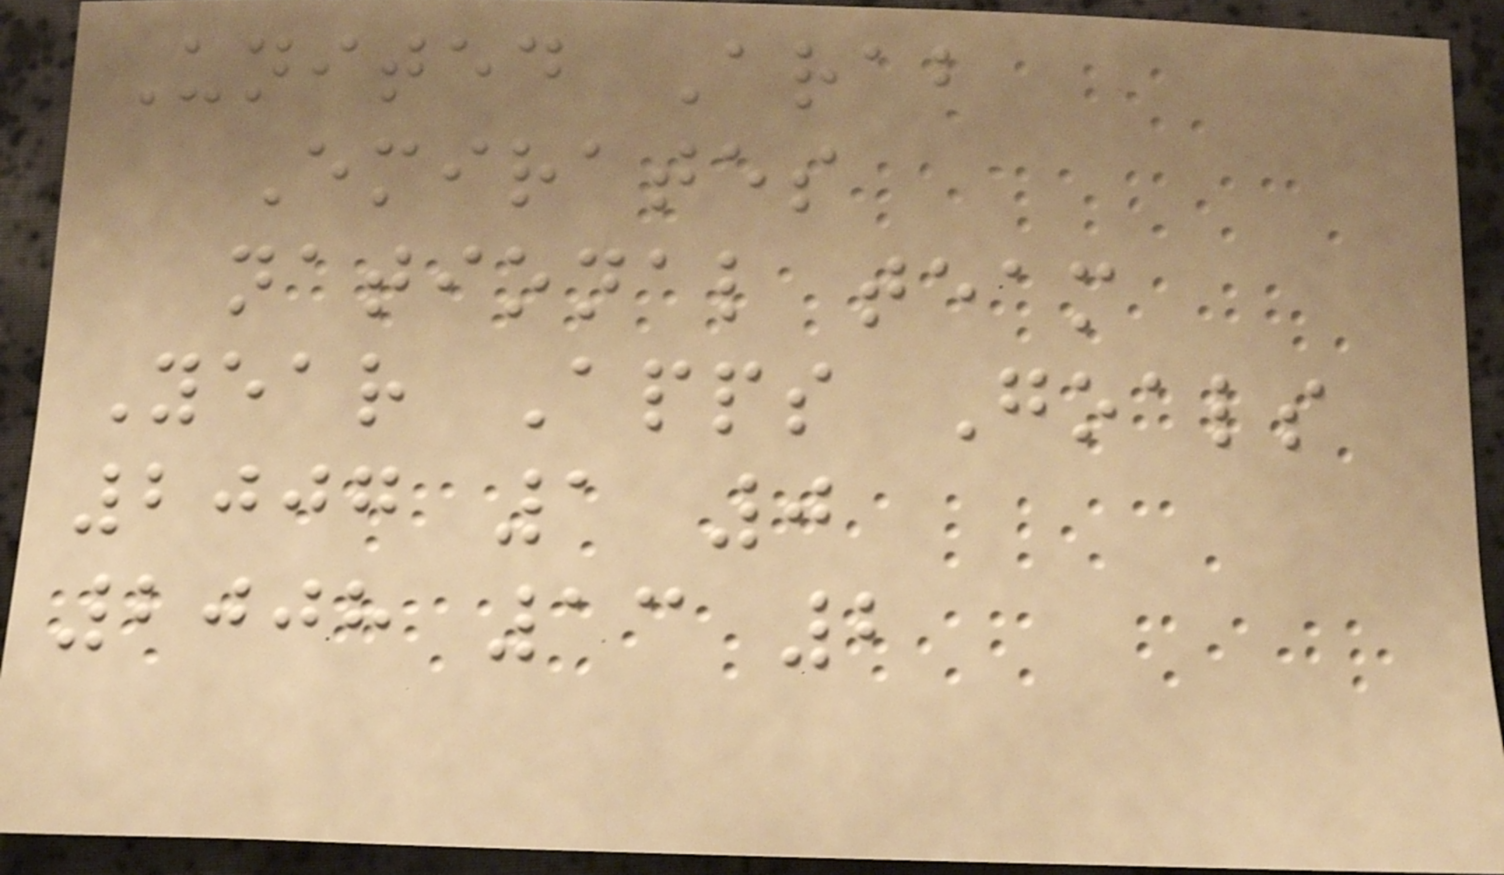United Arab
Emirates
national team
Year Apps Goals
2007 1 0
2008 13 2
